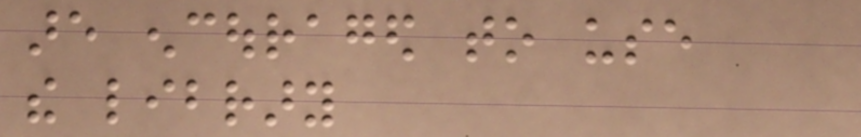are encouraged to use
the library
